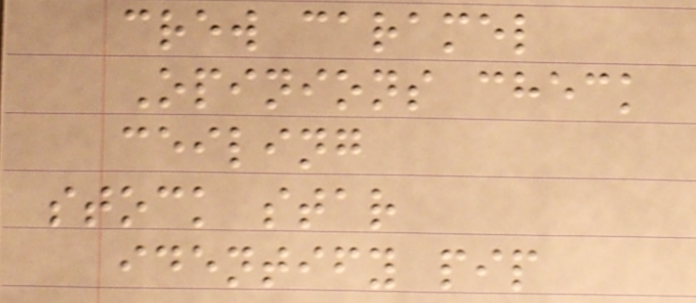crew caramel
Opinions check
ceiling
stock star
identify pip
